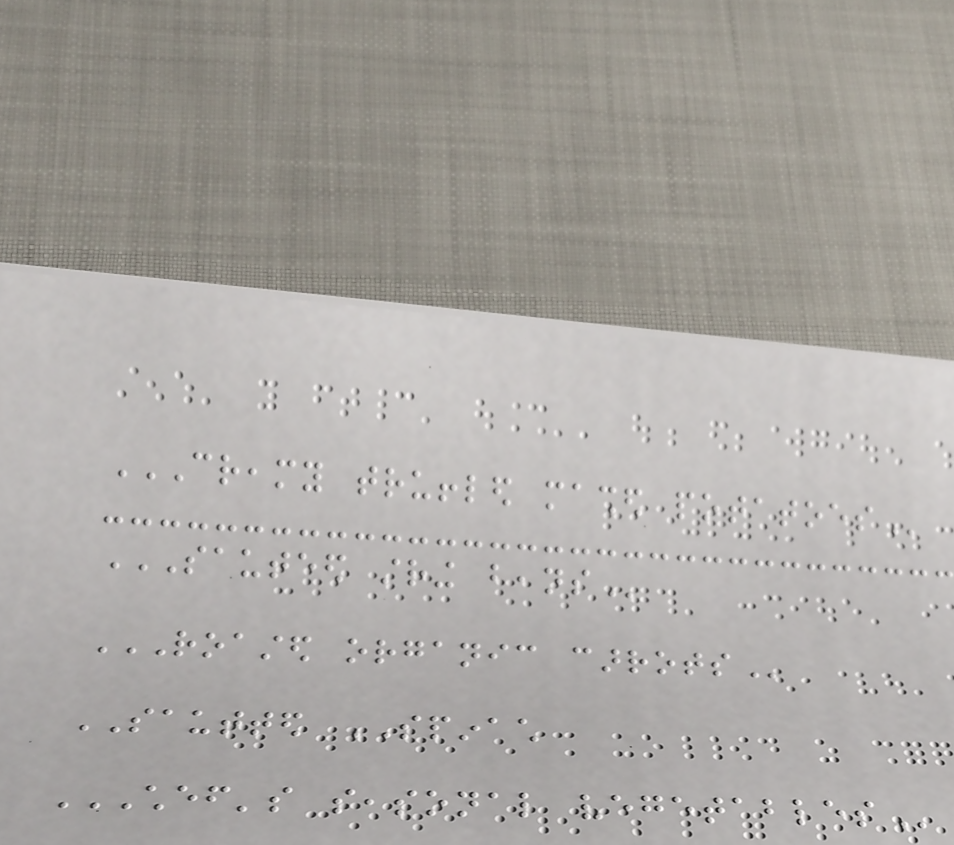CREAMY TRUFFLED MASHED POTATOES
SAUTEED STRING BEANS
ROASTED ORGANIC CARROTS
SAUTTED SPINACH
CHEF'S SEASONAL VEGETABLES
